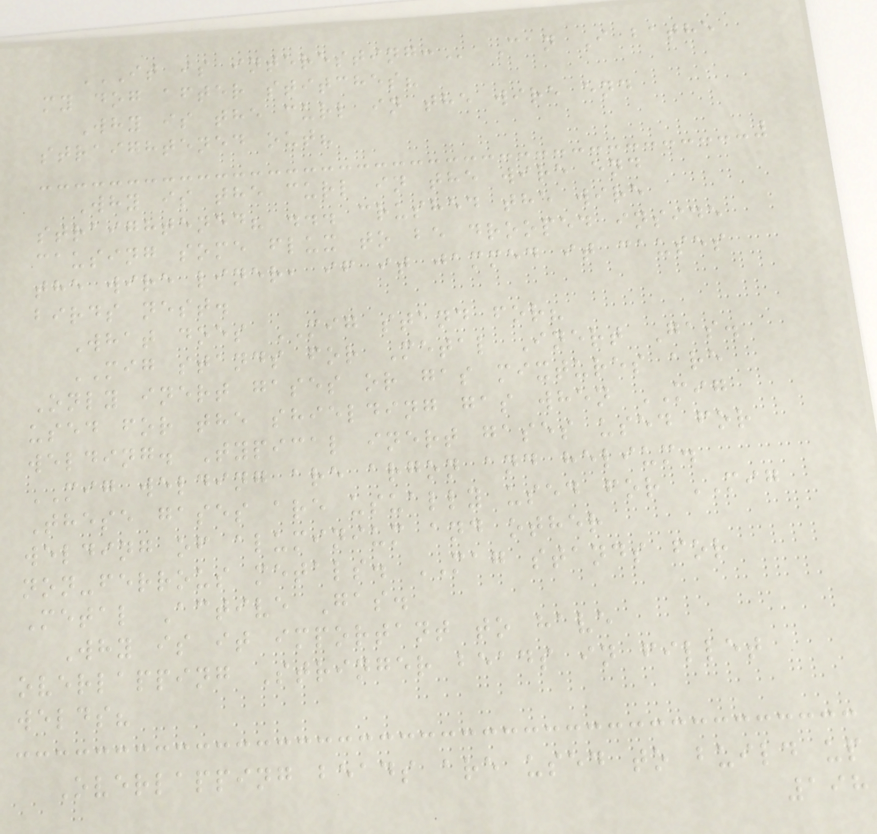IT IS INTERESTING: Can I bathe
my dog after stitches?
Why is the curl in the wire end
straightened out?
Why is the curl in the wire end
straightened? ... crushed the wire
causing some flux to be drooped inside
the wire liner, if it jammed it causes
birds nest.
What does MIG stand for?
MIG stands for Metal Inert Gas.
Only inert gases or gas mixtures are
used for the shielding gas when MIG
welding. Typical inert gases used for
MIG welding are argon and helium.
These gases are usually used for MIG
welding of aluminium and other
non-ferrous metals. MAG stands for
Metal Active Gas.
Why is it important to have
overlapping Stringer beads in fillet
welds?
Overlapping beads are used to build up
198
